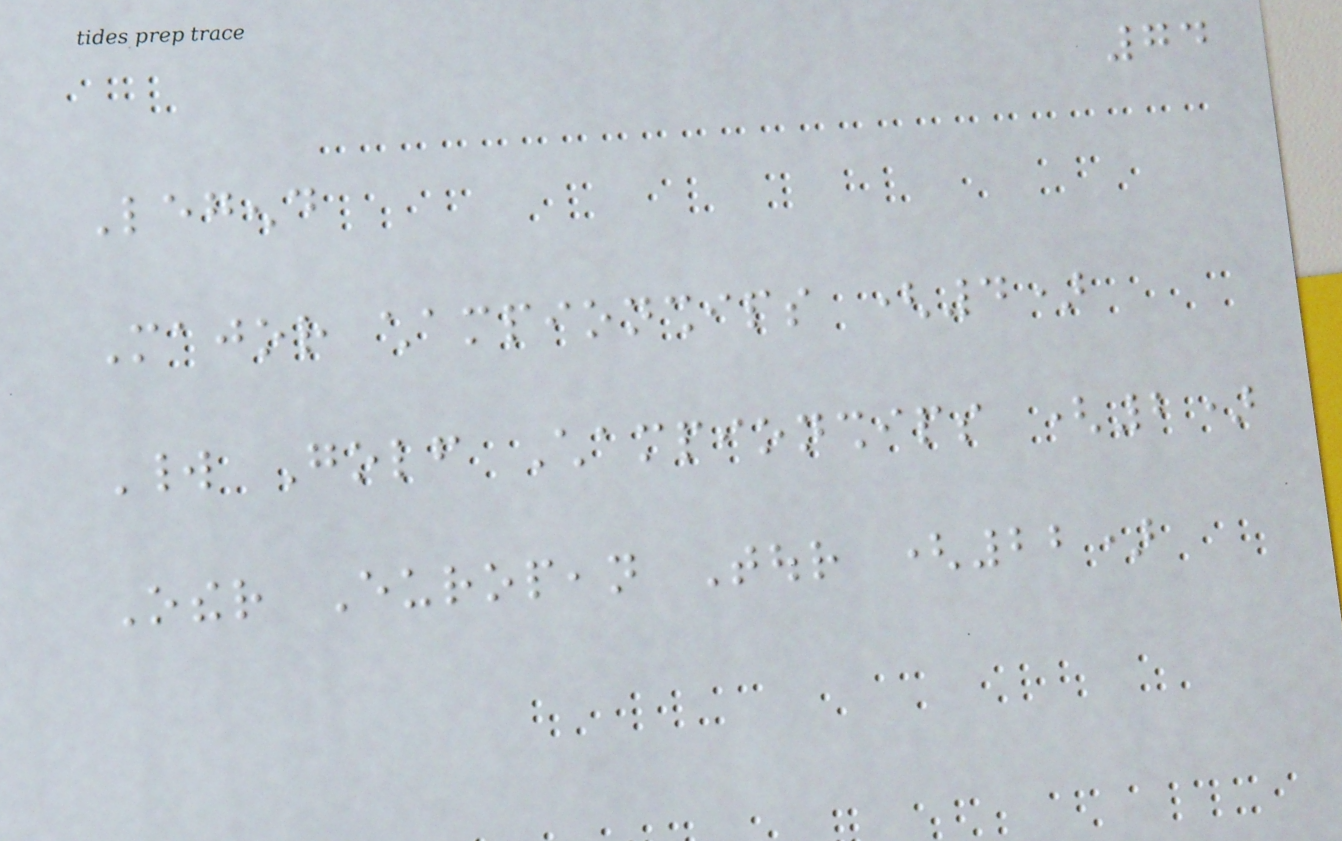74
Legend
Major championships (4)
World Golf Championships (2)
Other European Tour (22)
